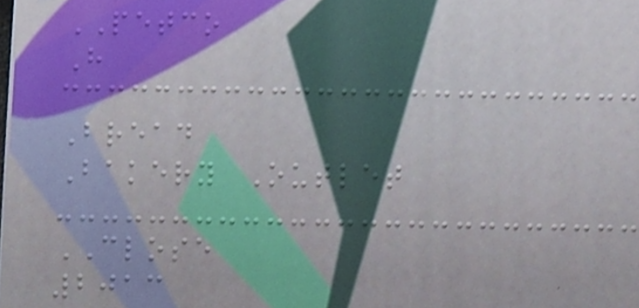PETCO
H
Bread
Bakery Outlet
CLOSE
2013
